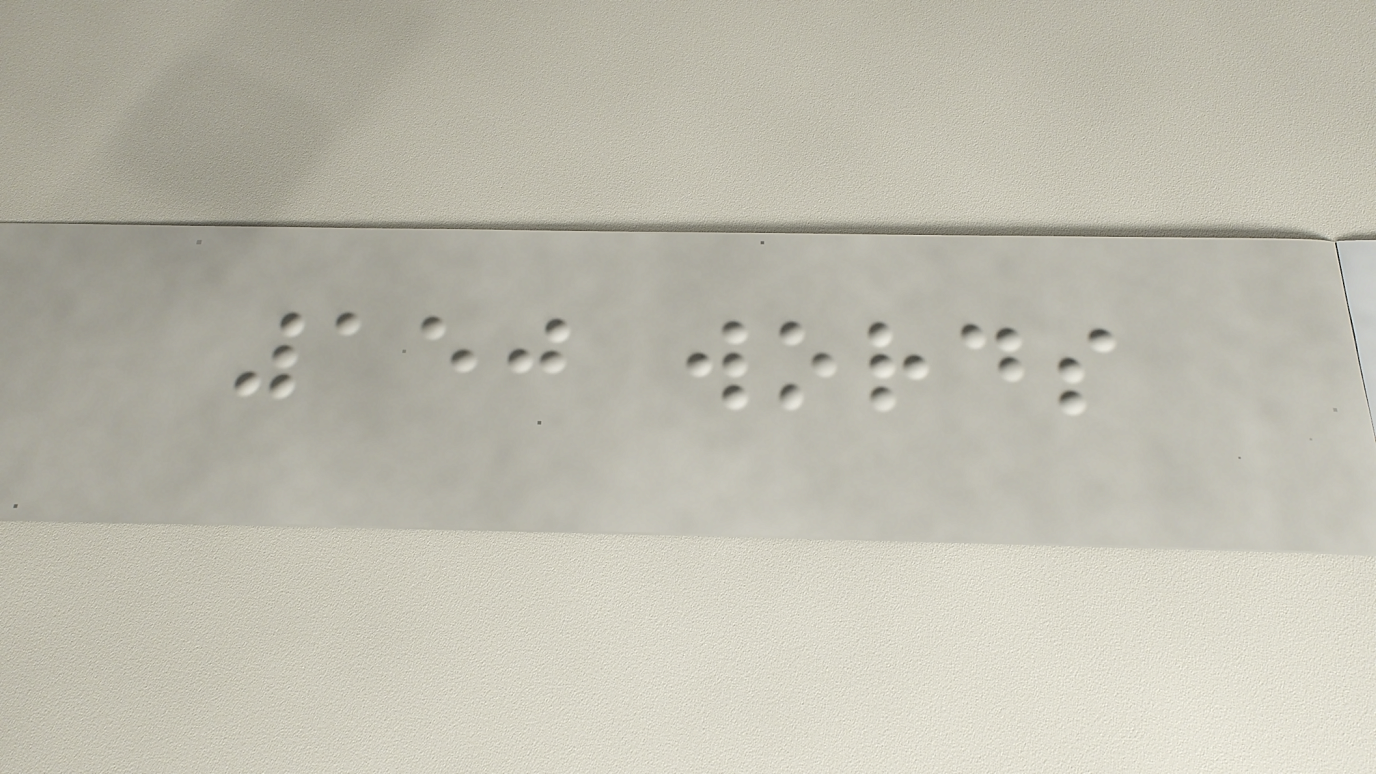150 words
